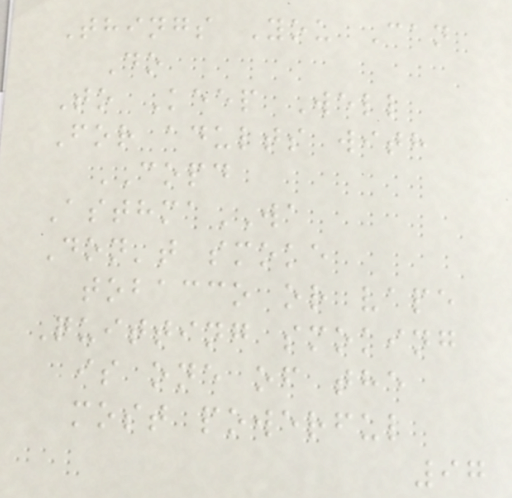Things You Can
Do
To Keep Well
For adults with
COPD
AsthmaWA
Don't smoke
tobacco or vape
Quitting smoking
is one of the
most powerful
97
